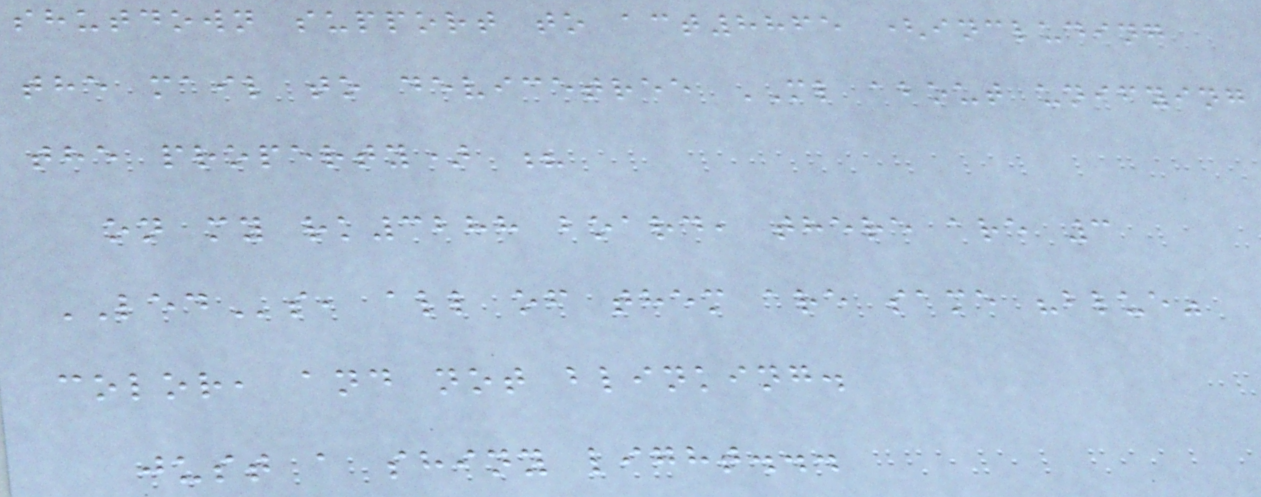shutdown support to act8865 (including
the mail to devicetree ML about unifying
the property) ?
on my rk3288 board, there are 3
LEDs, all of them are same "blue"
color, and not blinking.
just a shiny light...
